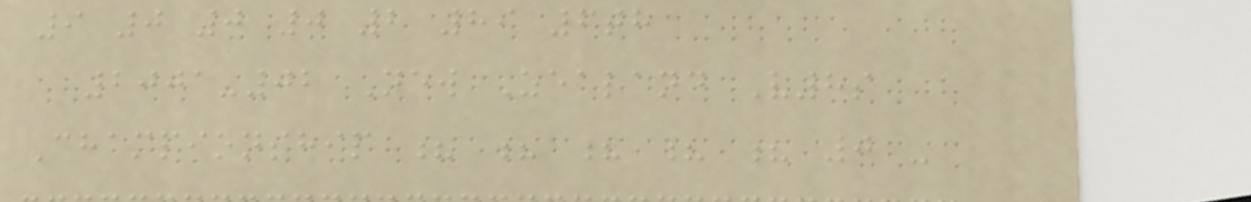9 0 0 0 2 89 6th
2001-02 New Zealand V8s
Championship ? ? ? ? ? 0 -
